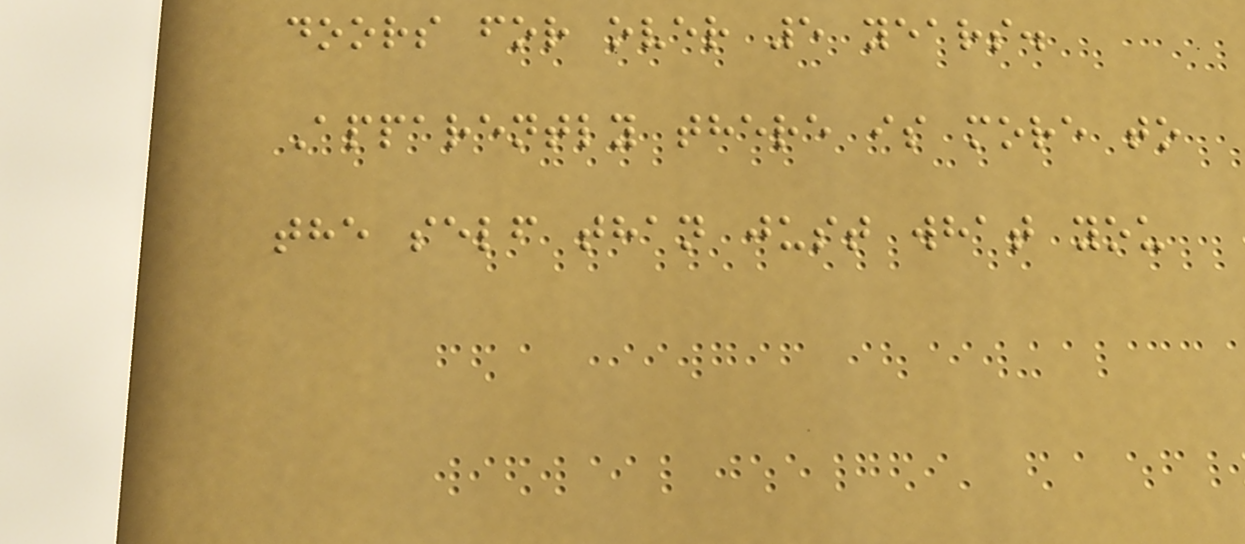doors for over 5 years.
Apparently there is more to
the self than just what you
